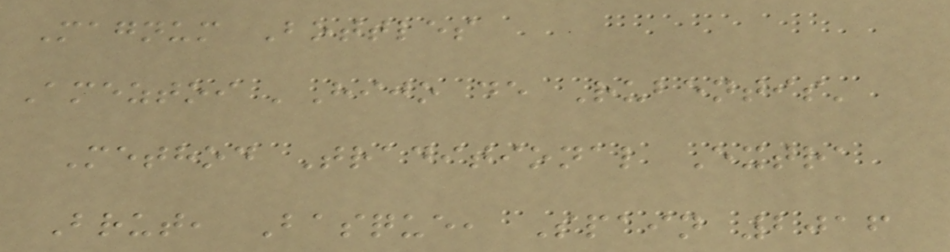Magnum Bottles
Ameztoi 'Hijo de Rubentis'
Method Traditional Extra
Brut, Basque, Spain 2016
